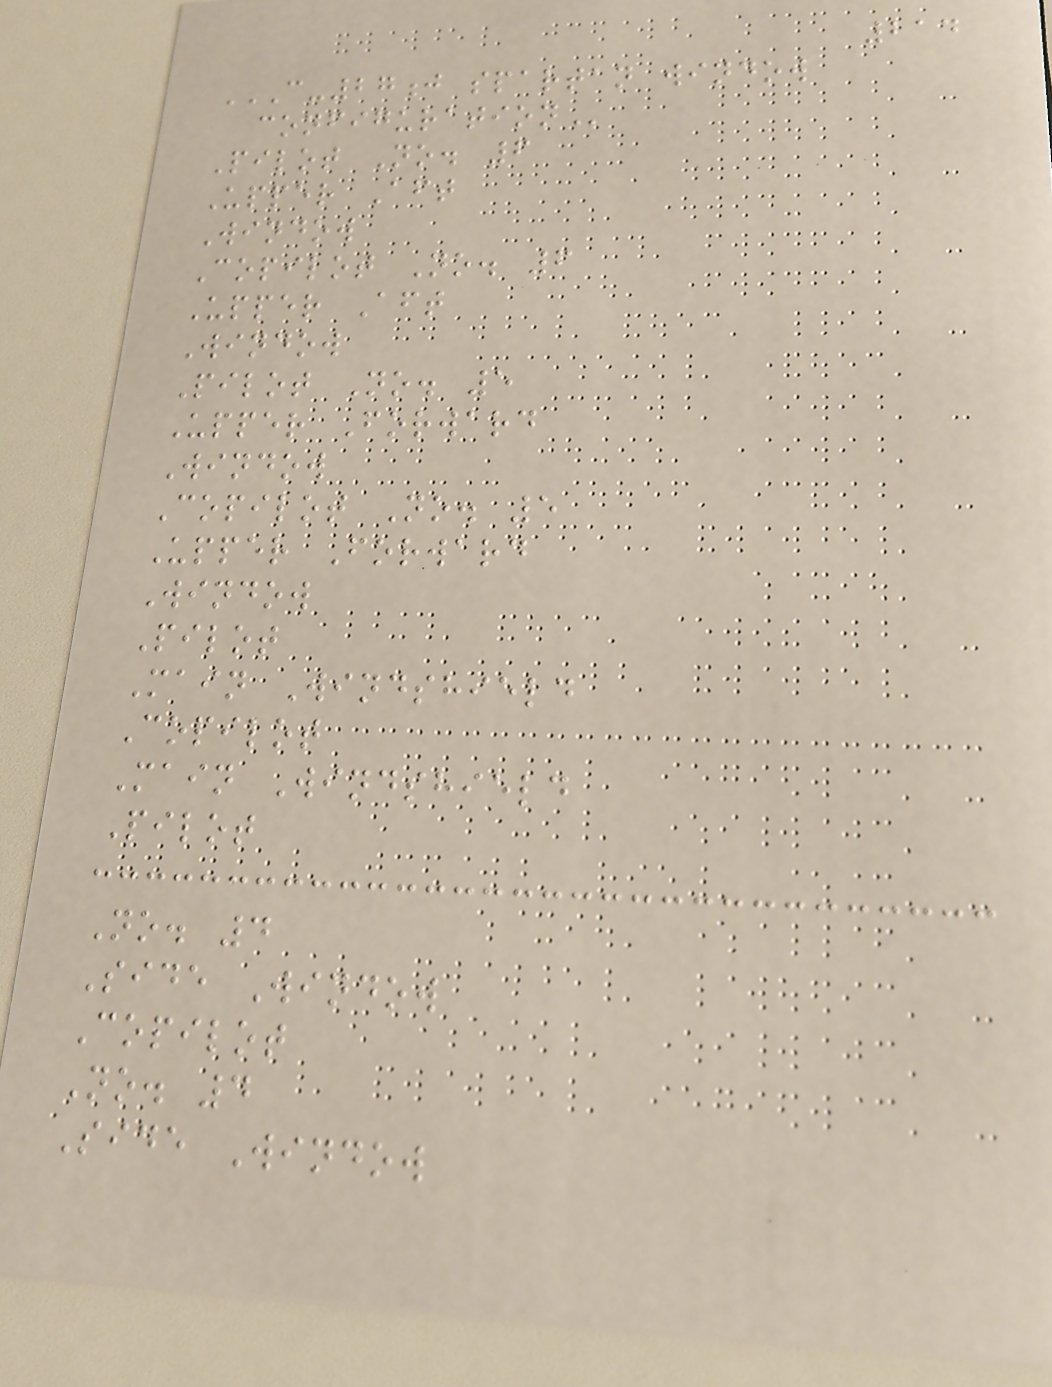214
C-27J SPARTAN WINDOW
CONFIGURATION
Pilot No. 6
Upper Aft
Window
Copilot No. 6
Upper Aft
Window
Pilot No. 5
Upper Forward
Window
Copilot No. 5
Upper Forward
Window
Pilot
Main Windshield
Copilot
Main Windshield
Pilot
No. 4
Side Window
Copilot
No. 4
Side Window
